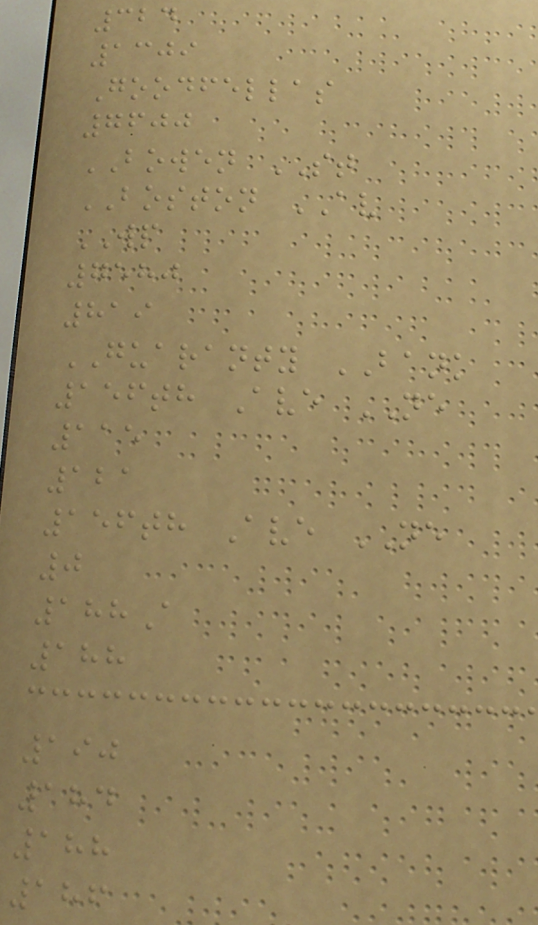324
1309
Goodfellas
7600
BOWEN ST
BOSTON AV
WP
7580
819
GUARANTY BANK
156th Ave NE
115
121
156th Ave NE
0
188A
188
190
184
188
186
